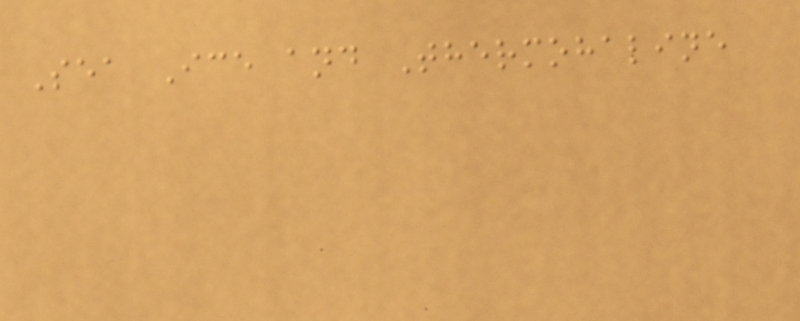Sea Ice and Thermohaline
